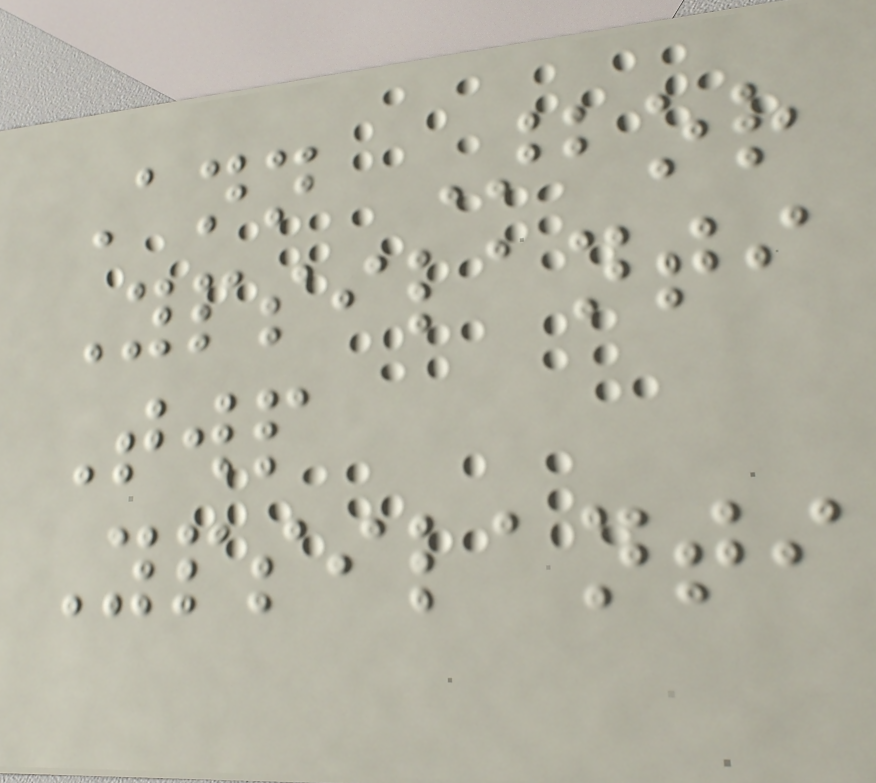Ann Arbor
Ypsilanti
Twp
Ypsilanti
